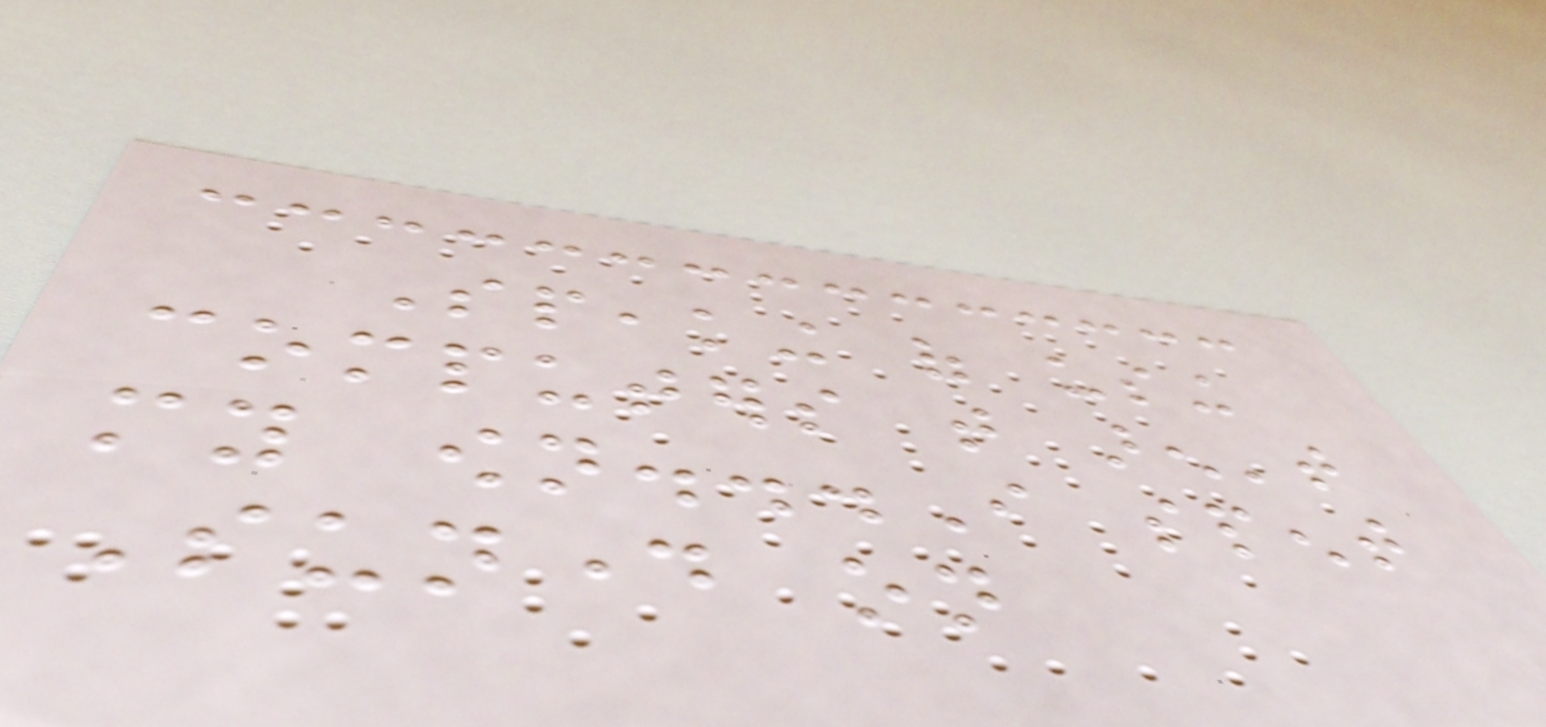Speaking of using
computers that aren't
my own...I spent
Sunday on
